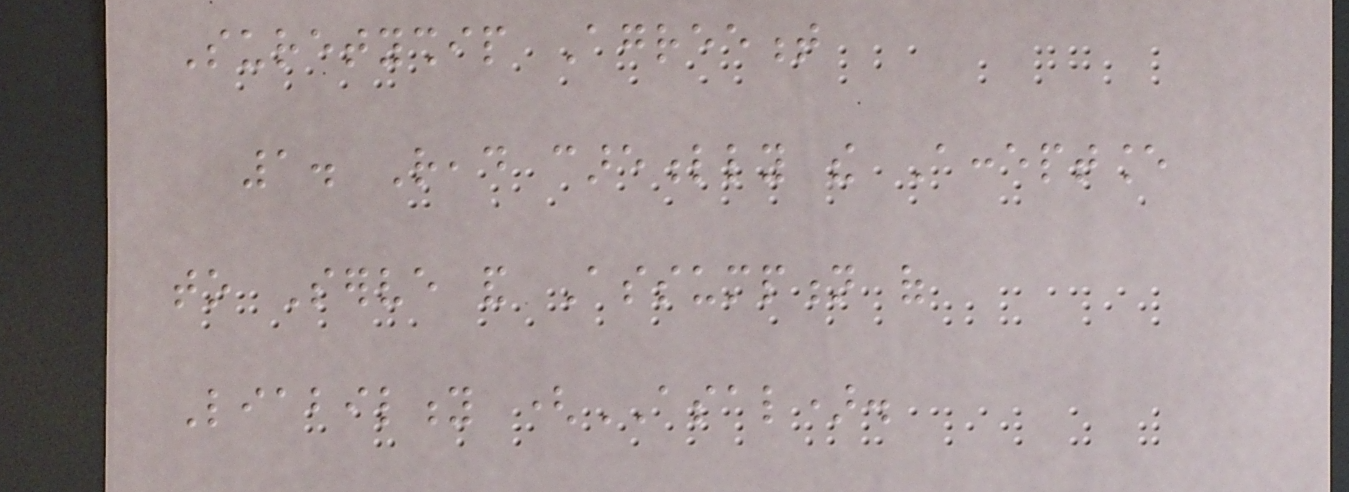Suretyship Agreement
1. Read carefully the Acceptance
to Serve and Assumption of
Liability (ASAL).
